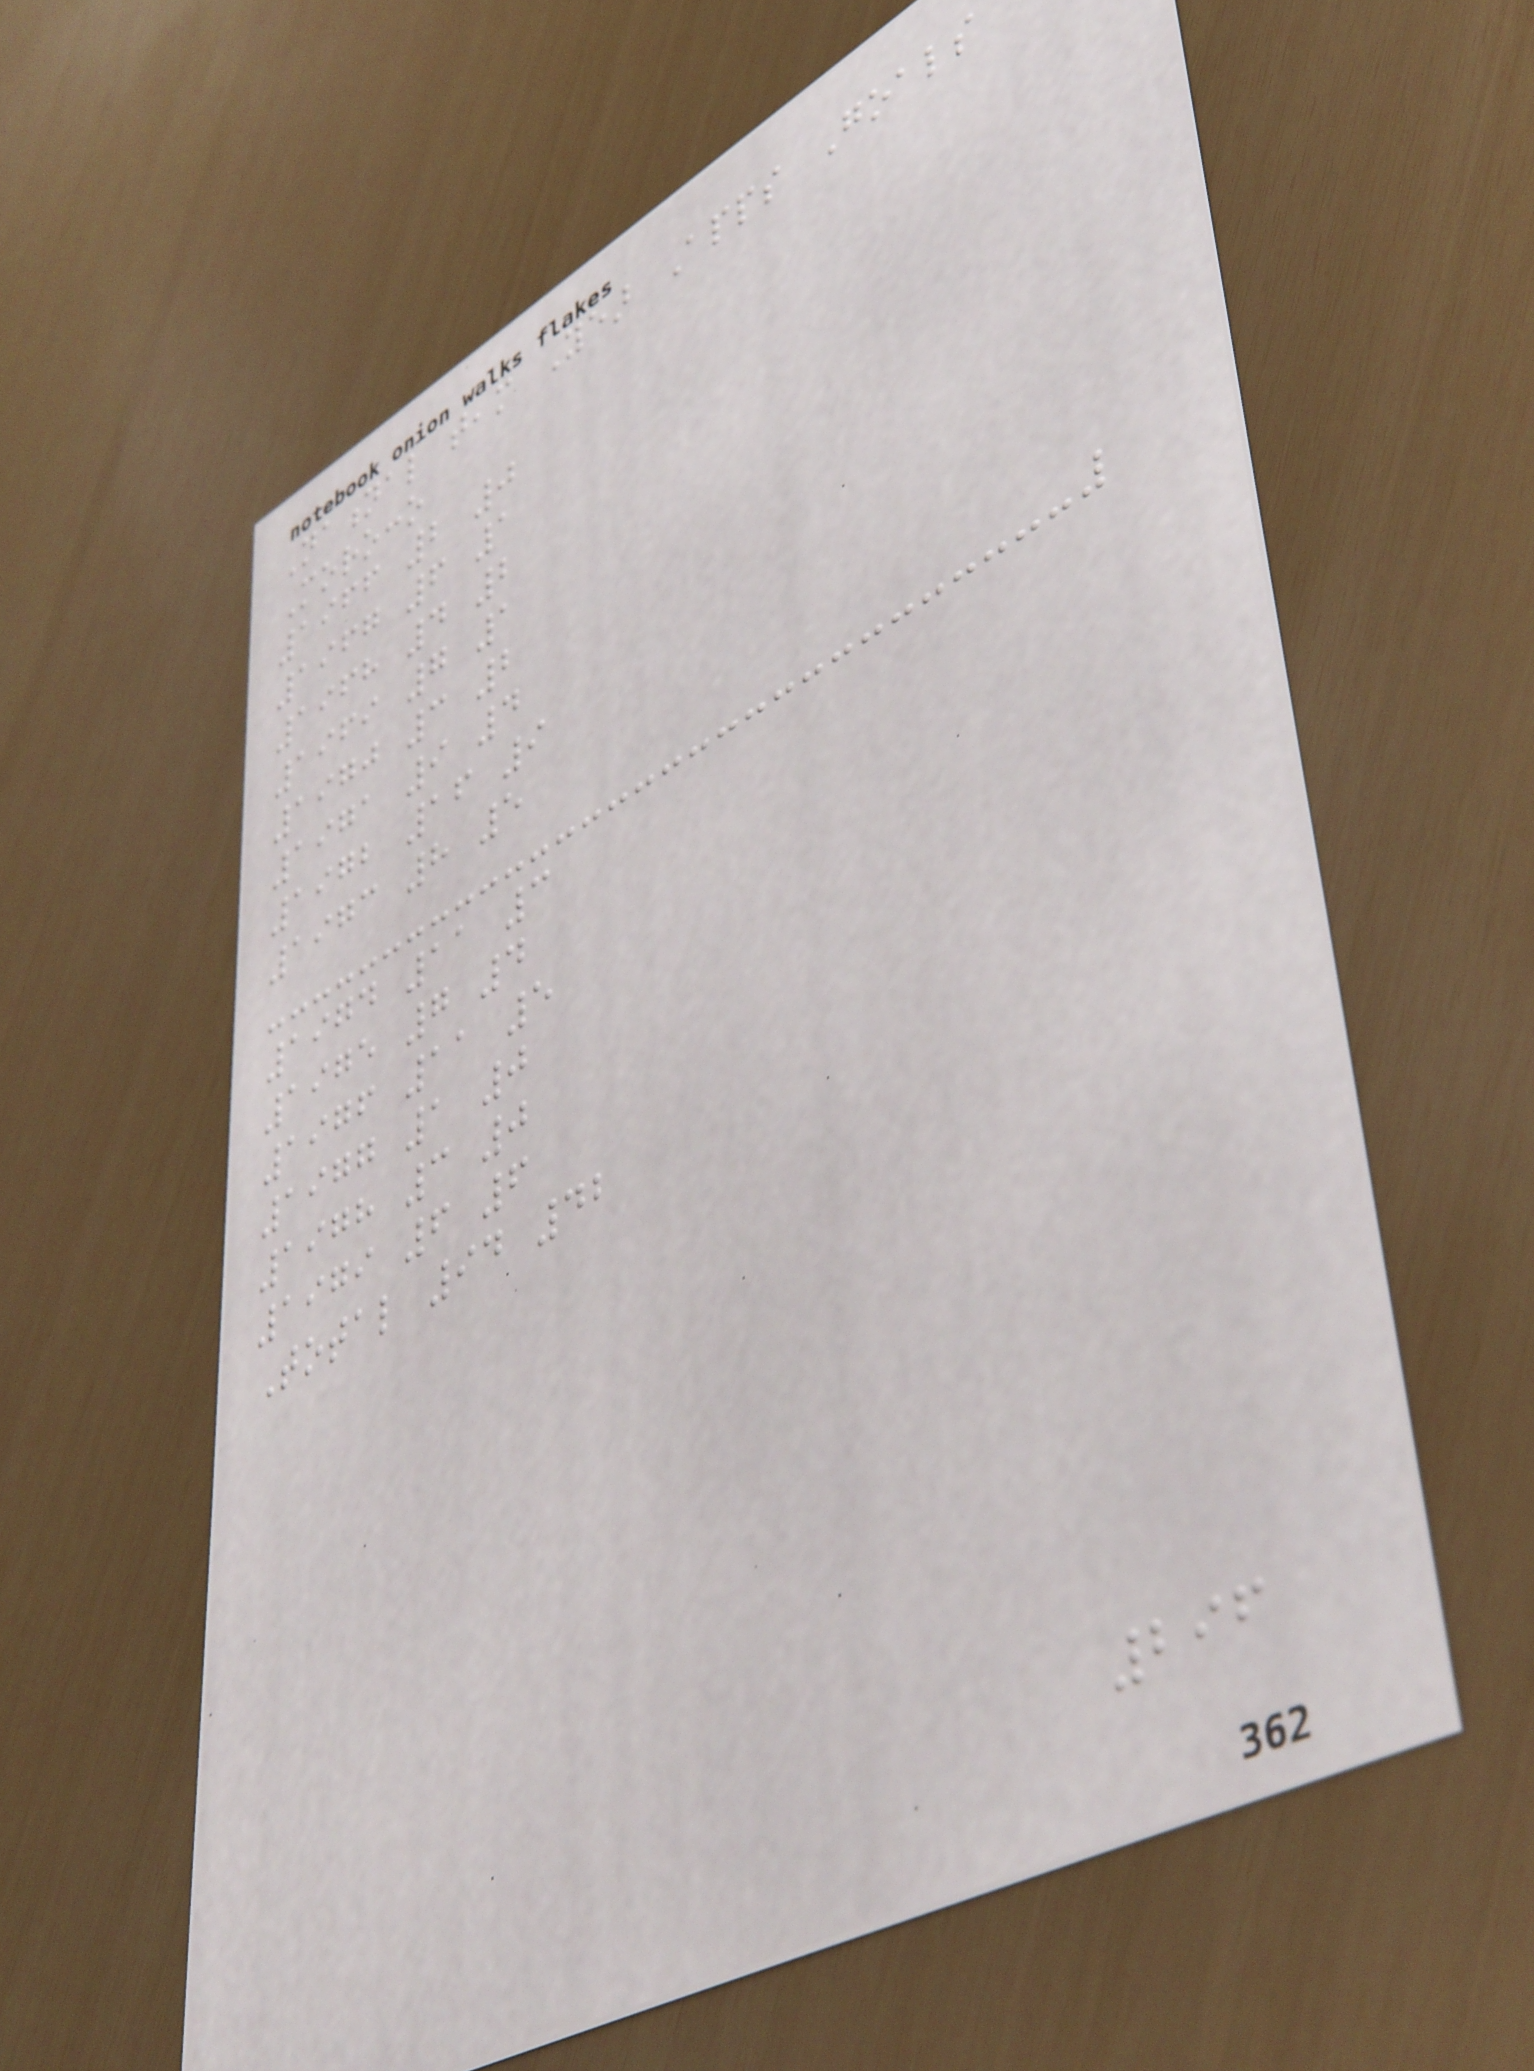National team Year Apps Goals
Morocco
1966 2 0
1967 6 1
1968 4 2
1969 7 1
1970 3 2
1971 9 4
1972 16 9
1973 8 5
1974 11 3
1975 7 4
1976 11 5
1977 1 0
1978 3 0
1979 6 6
Total 94 42
296
